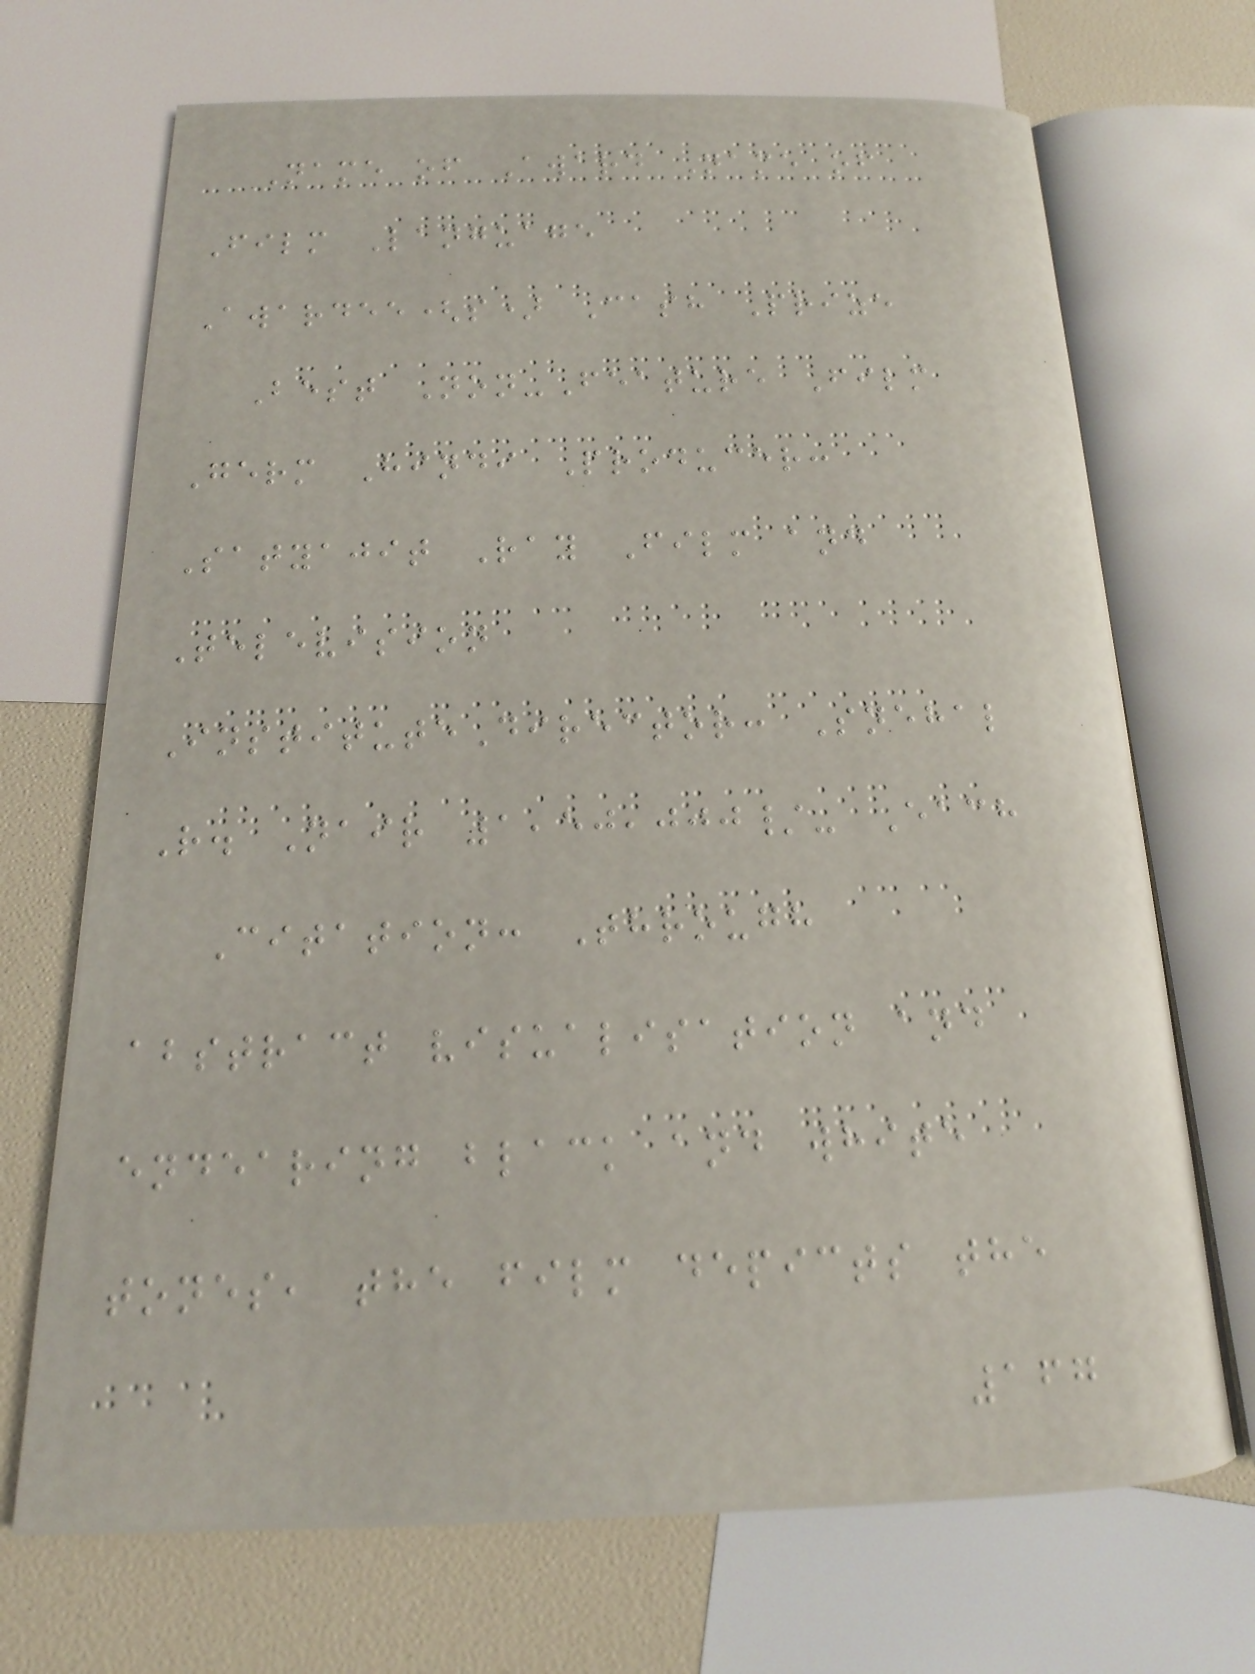Name of Award Name of
Film Language
Awardee(s) Cash Prize
Best Non-Feature Film
Germ Hindi Producer:
Satyajit Ray Film and
Television
InstituteDirector: Snehal
R. Nair 1,50,000/- Each
Citation: Through
abstract visualisation and
endearing black and white
tones, the film depicts the
167
